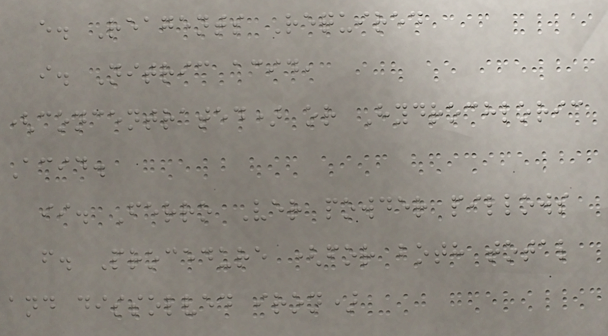e. Reagents Required
i. Nitric acid,
(concentrated) or Hydrochloric
Acid.
ii. Ferro Ver powder pillows
f. Procedure (for both total
and dissolved iron)
